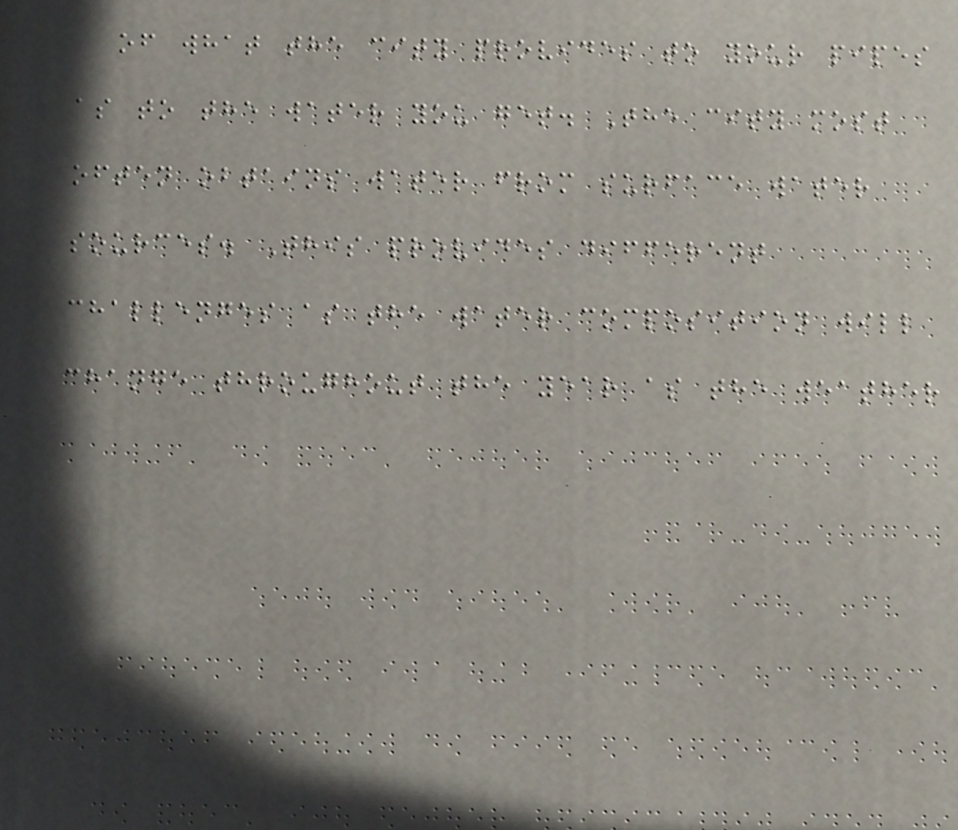of what the city provides to your pipes
as to the water you get. The city most
often obtains water from surface water
sources. This provides different
challenges as the water composition will
change throughout the year as the weather
